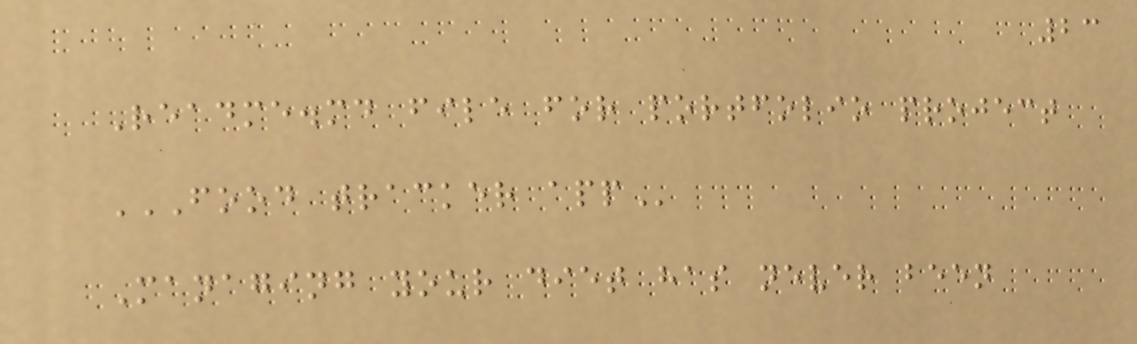23
Readme.md file for portfolio project
FOOD TRACKER APP
Managing your diet has never been
